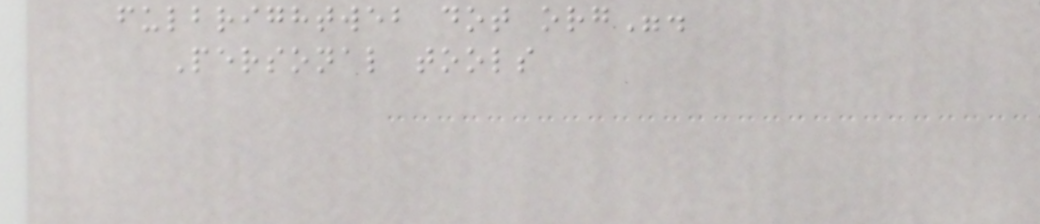fulbrightweb dot org".
Personal tools
